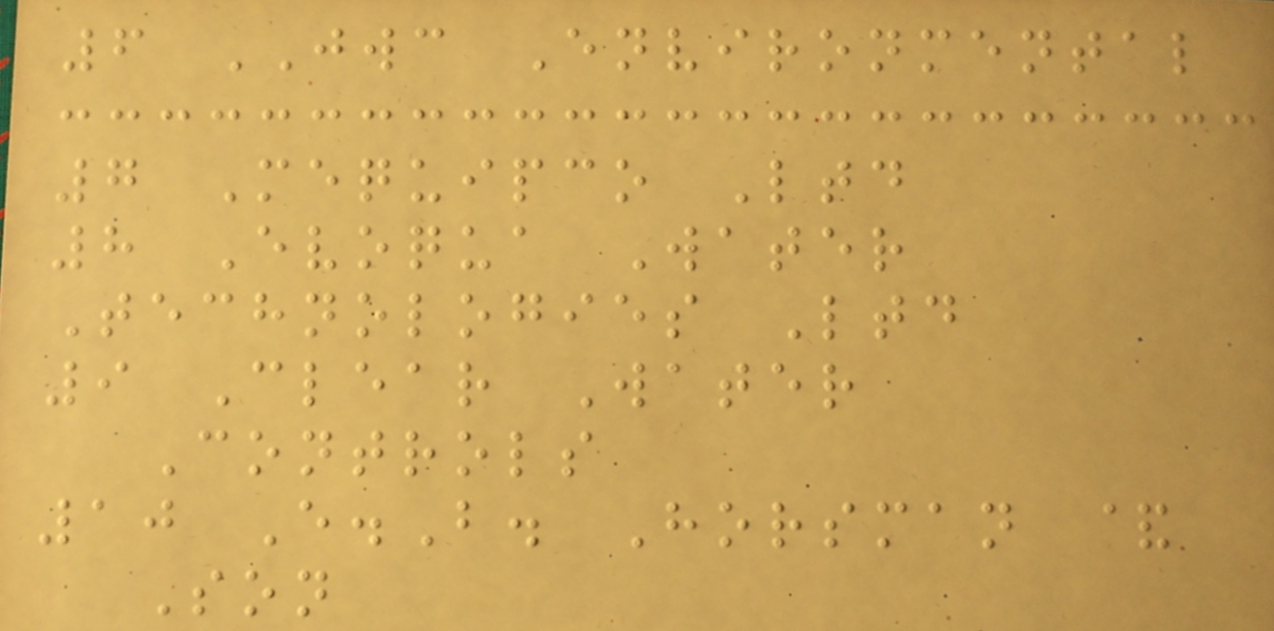6 JWC Environmental
7 Mequipco Ltd
8 Evoqua Water
Technologies Ltd
9 Clear Water
Controls
10 E.B. Horsman &
Son
